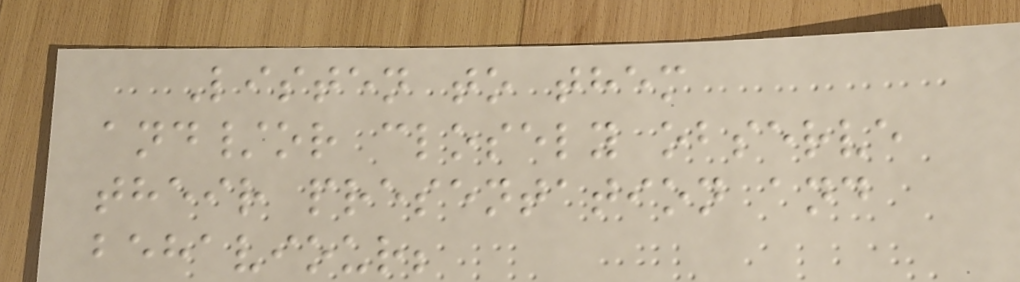Listen to them
and/or closely observe
their presentation and
behaviour;
